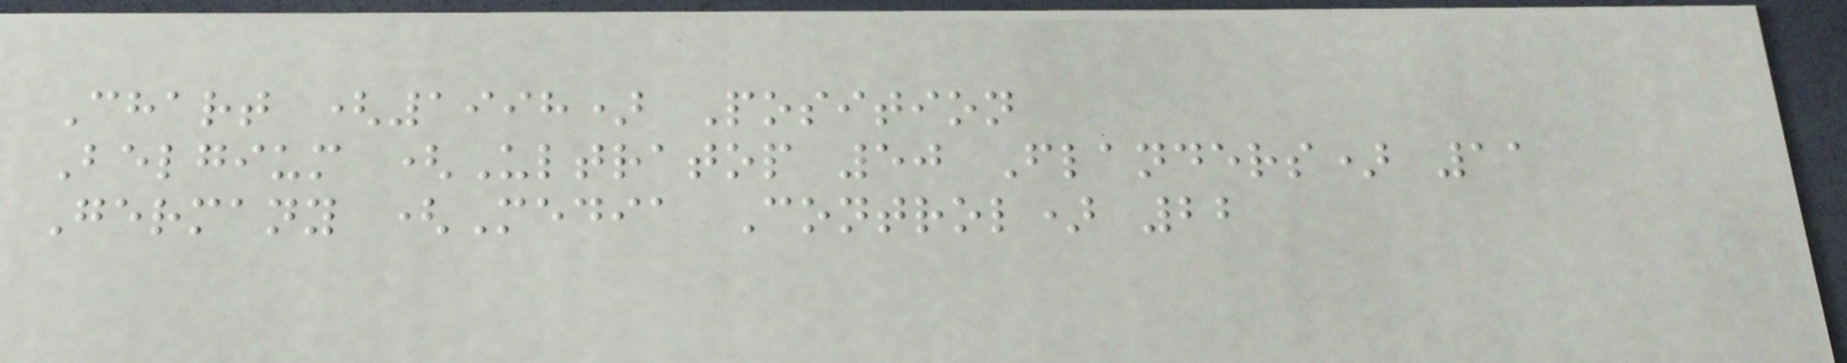Chart (1998) Position
Belgium (Ultratop 50 Flanders) 11
Germany (Media Control) 22
